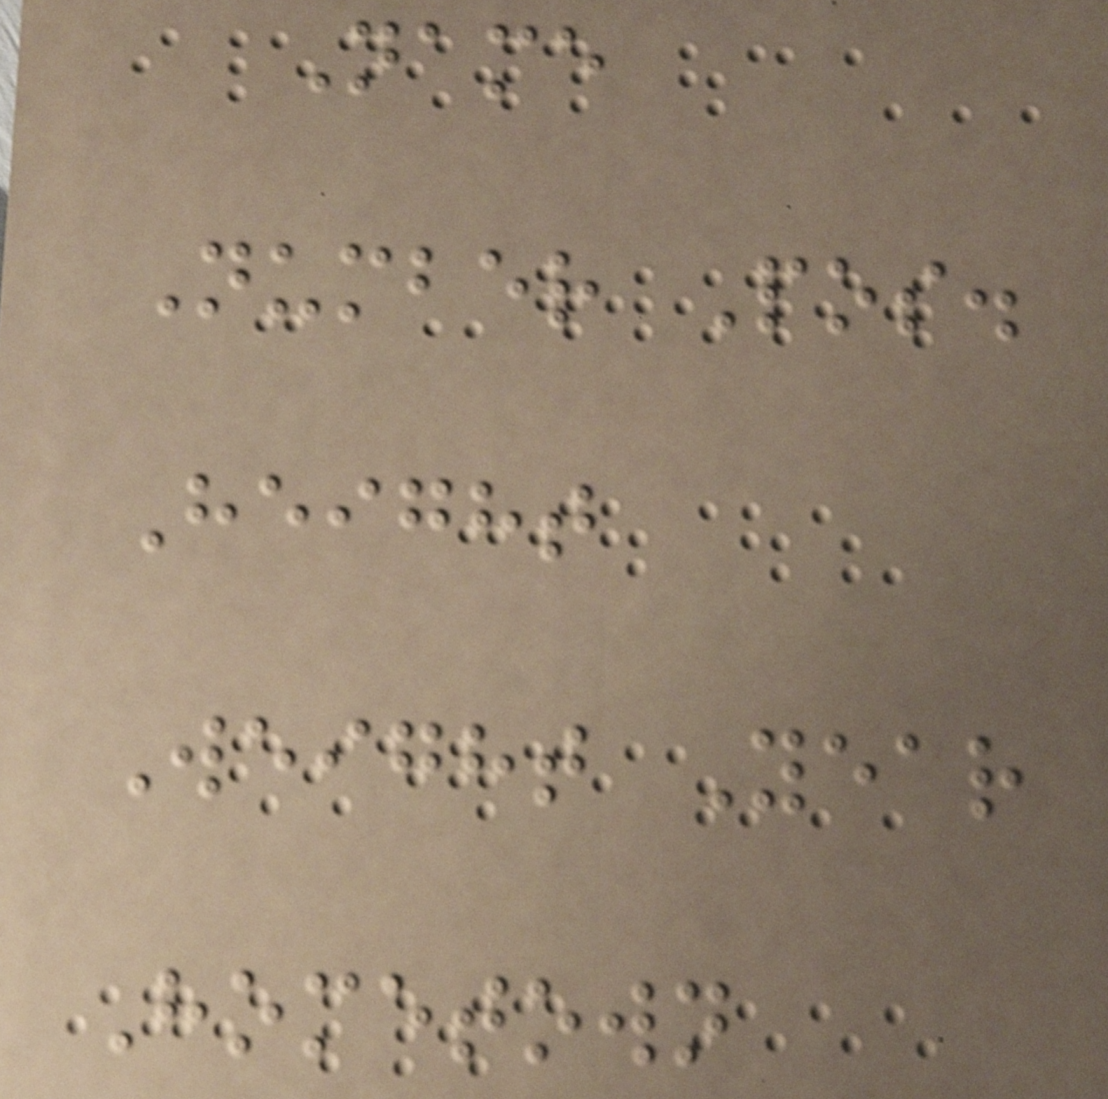Name
Number Pos.
Height
Weight Year
Hometown
